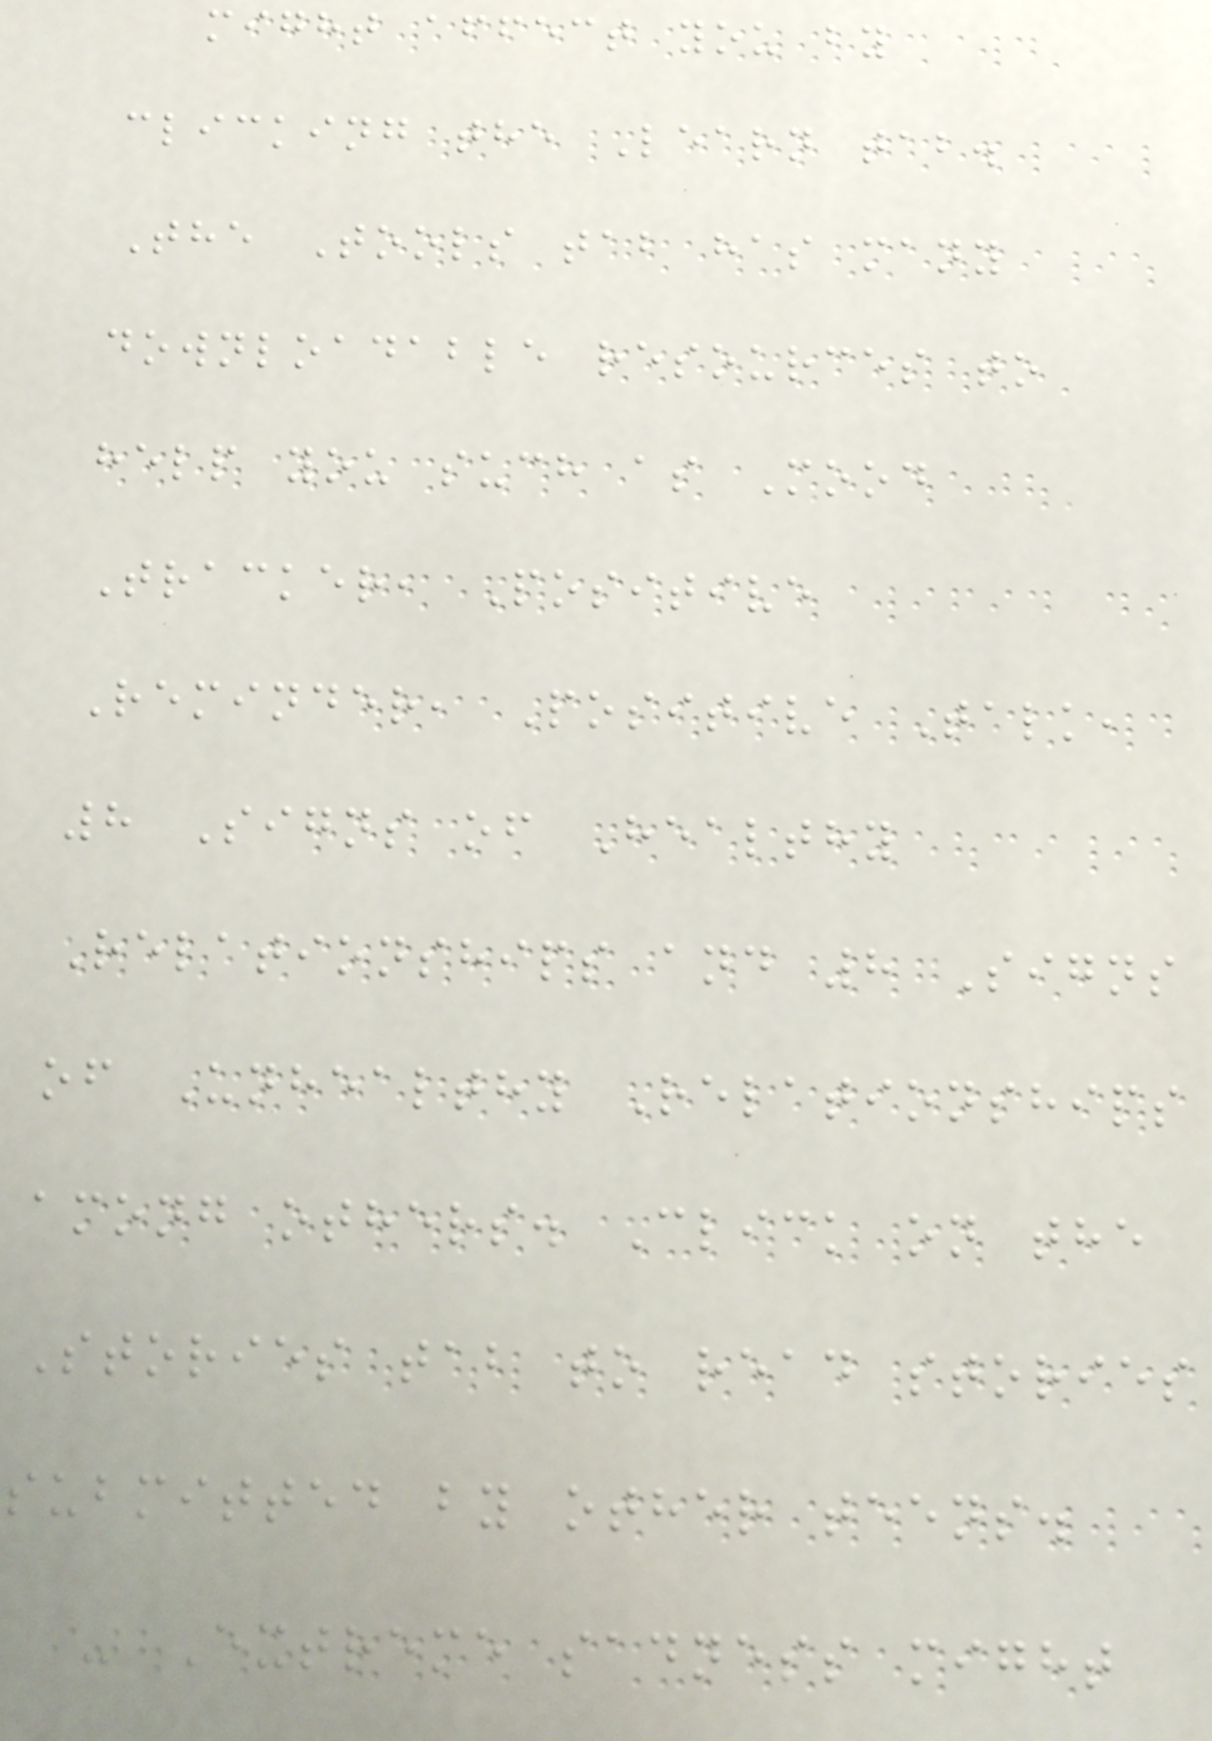might affect you by
clicking the Learn tab.
The Tools tab has many
downloadable resources to
help you such as Mood
Tracker, Positive
Reminder, Positive Talk,
8 Signs of Healthy
Relationships and 8 Signs
of Unhealthy Relationships
among others. Click on the
Stories tab to read stories
submitted by other teens.
- Extreme sadness might
